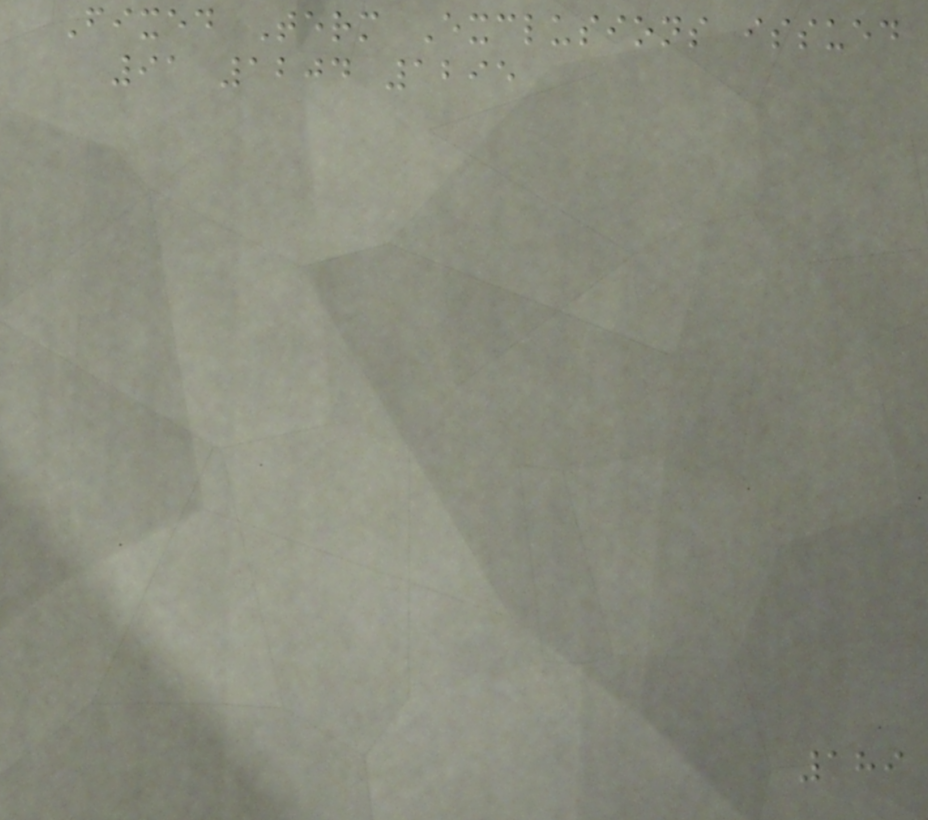Fixed Term Exclusions issued
91 1204 1295
189
